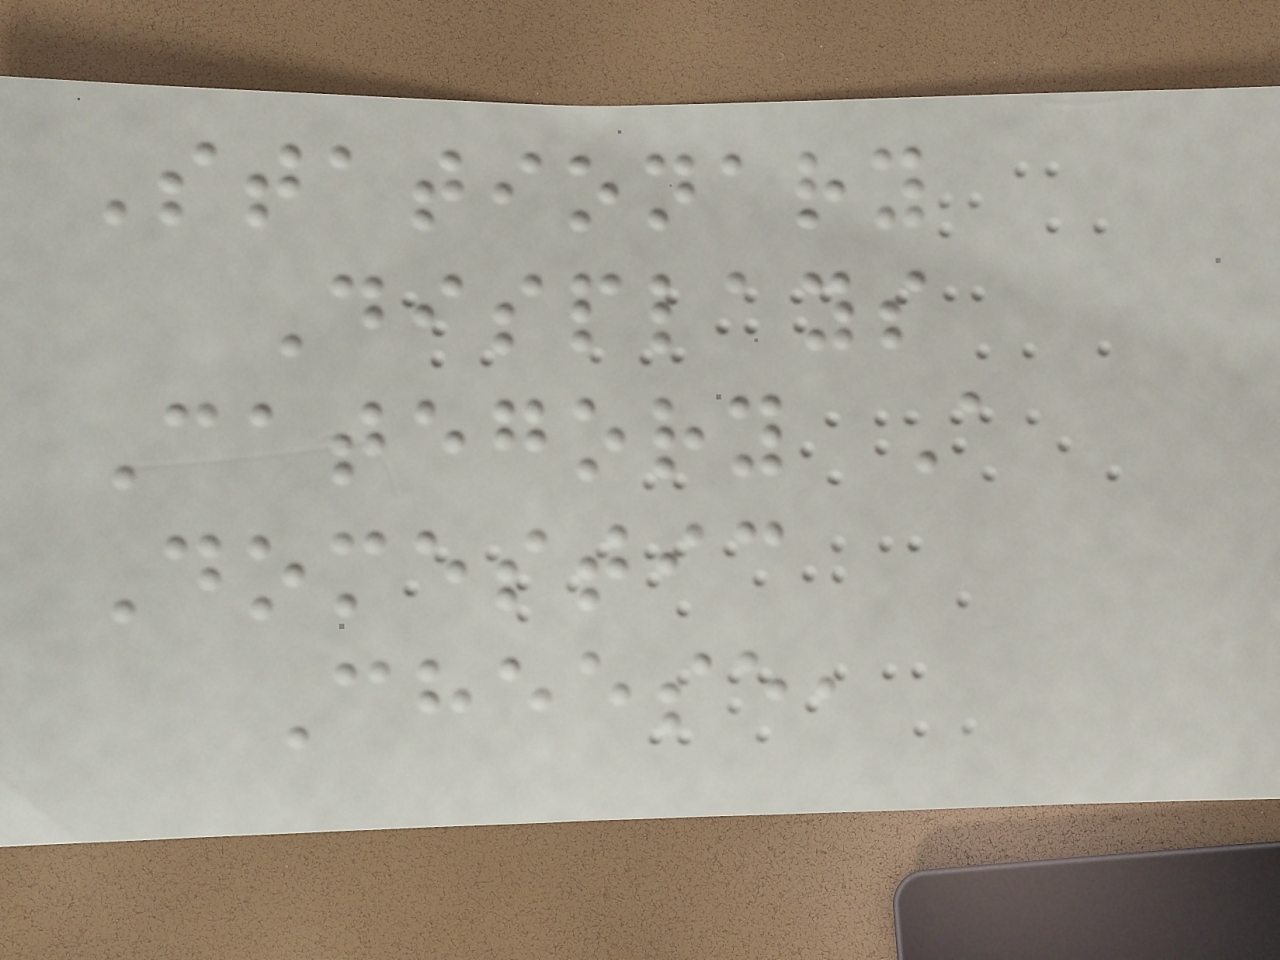Stationary
Displays
Category A
Domestic
Cheese,
